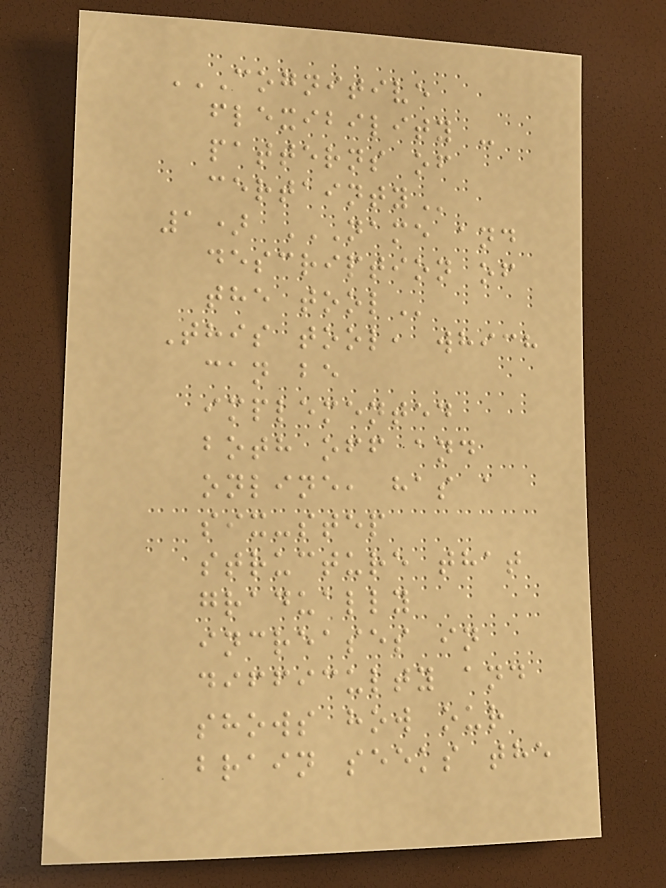COGNITIVE
FLEXIBILITY -
PATTERNS OF
CERTAINTY
1) NAME AND
DESCRIPTION OF
THE TOOL
This tool, which
can be
implemented
both off and
online, has a
six-step
structure that
gradually
increases in
difficulty and
shows how our
brain seeks the
